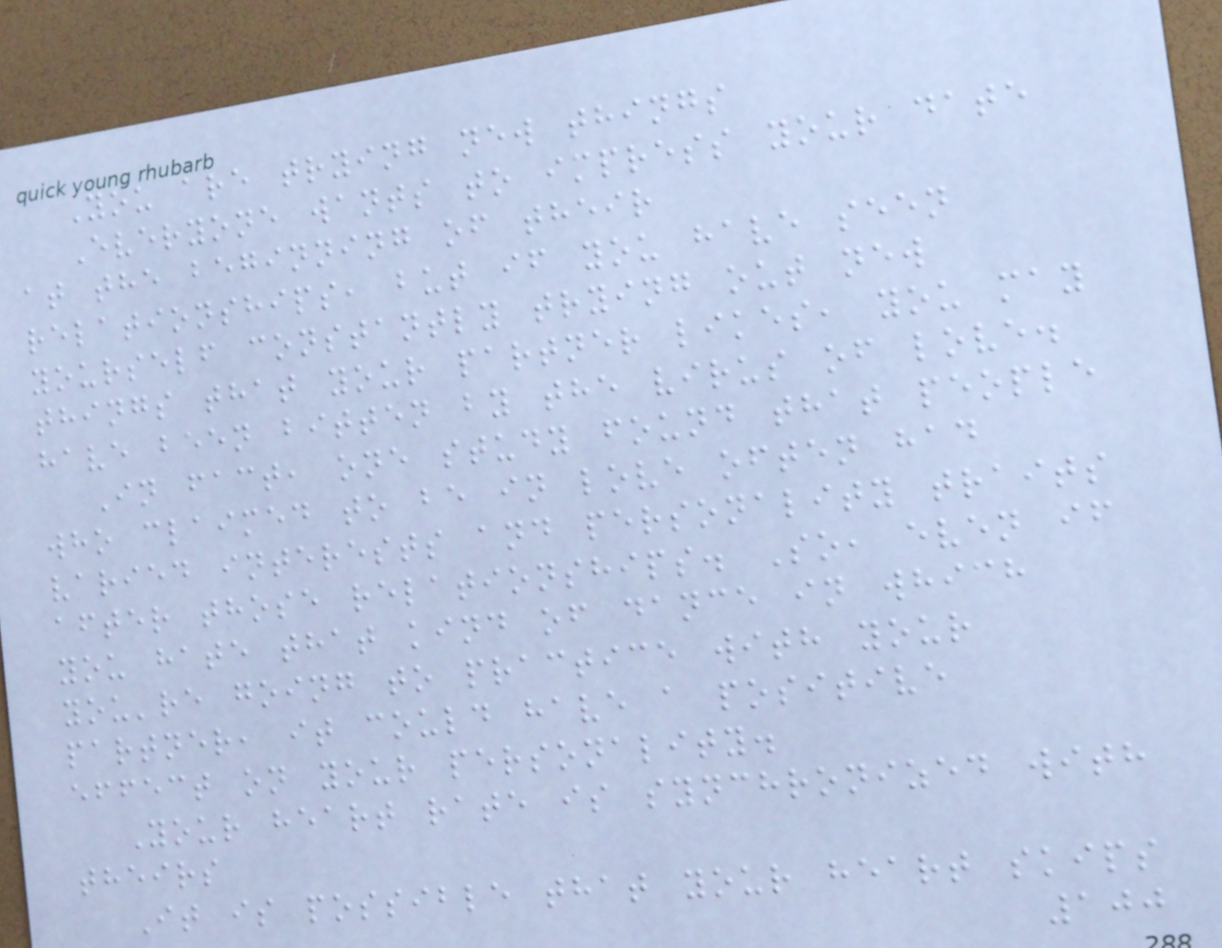You are trying new things
Everyone wants to impress your date
at the beginning of their
relationships, but if you have seen
yourself constantly trying out new
things that your partner likes, you may
have been bitten by the virus of love.
In fact, one study found that people
who claimed to be in love often had
varied interests and personality traits
after those relationships. So, even if
you hate that kind of dance in which
you're going to practice with your
partner, it could have a positive
effect on your personality.
Your heart rate is synchronized with
theirs
It is possible that your heart skips
100
